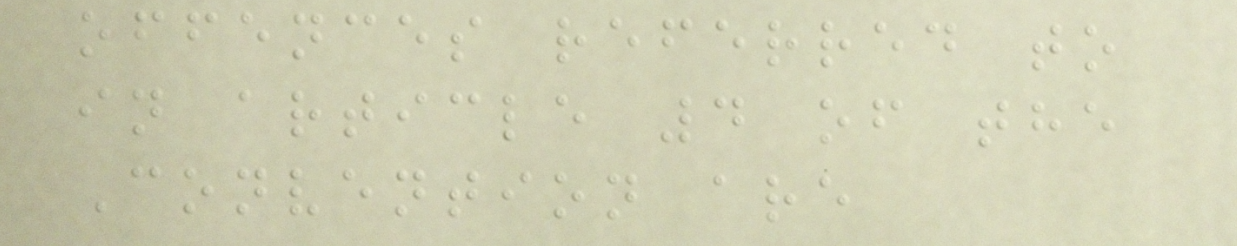offences referred to
in article 4 of the
Convention are
